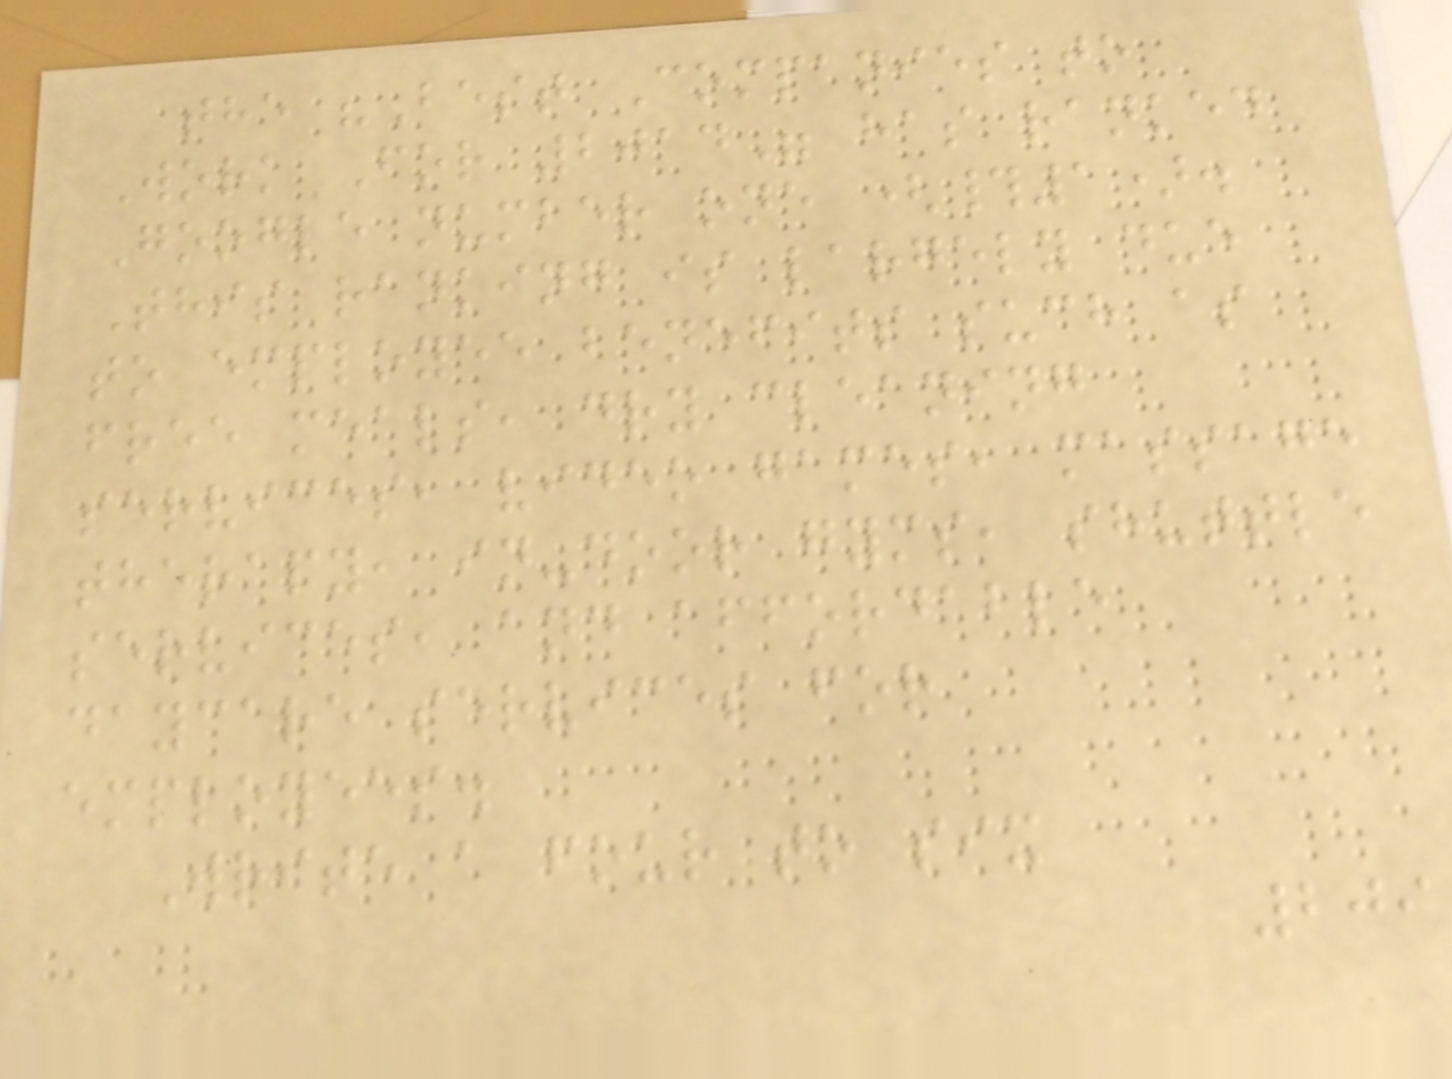the "Best Companies to
Work For 2014" has ranked
Google number one (#1).
This ranking is largely due
to employee benefits such as
free meals, dry cleaning
services, video games, massage
therapy, in-door gyms, shuttle
services, and affordable
daycare services for
employees.
Write a four to six
209
